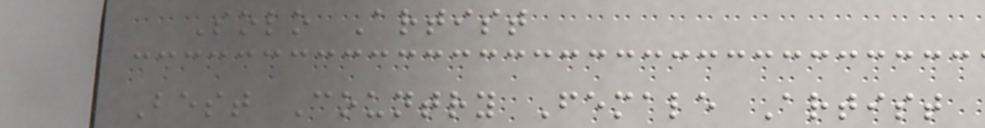Solo Artist
Best Country Female Artist
